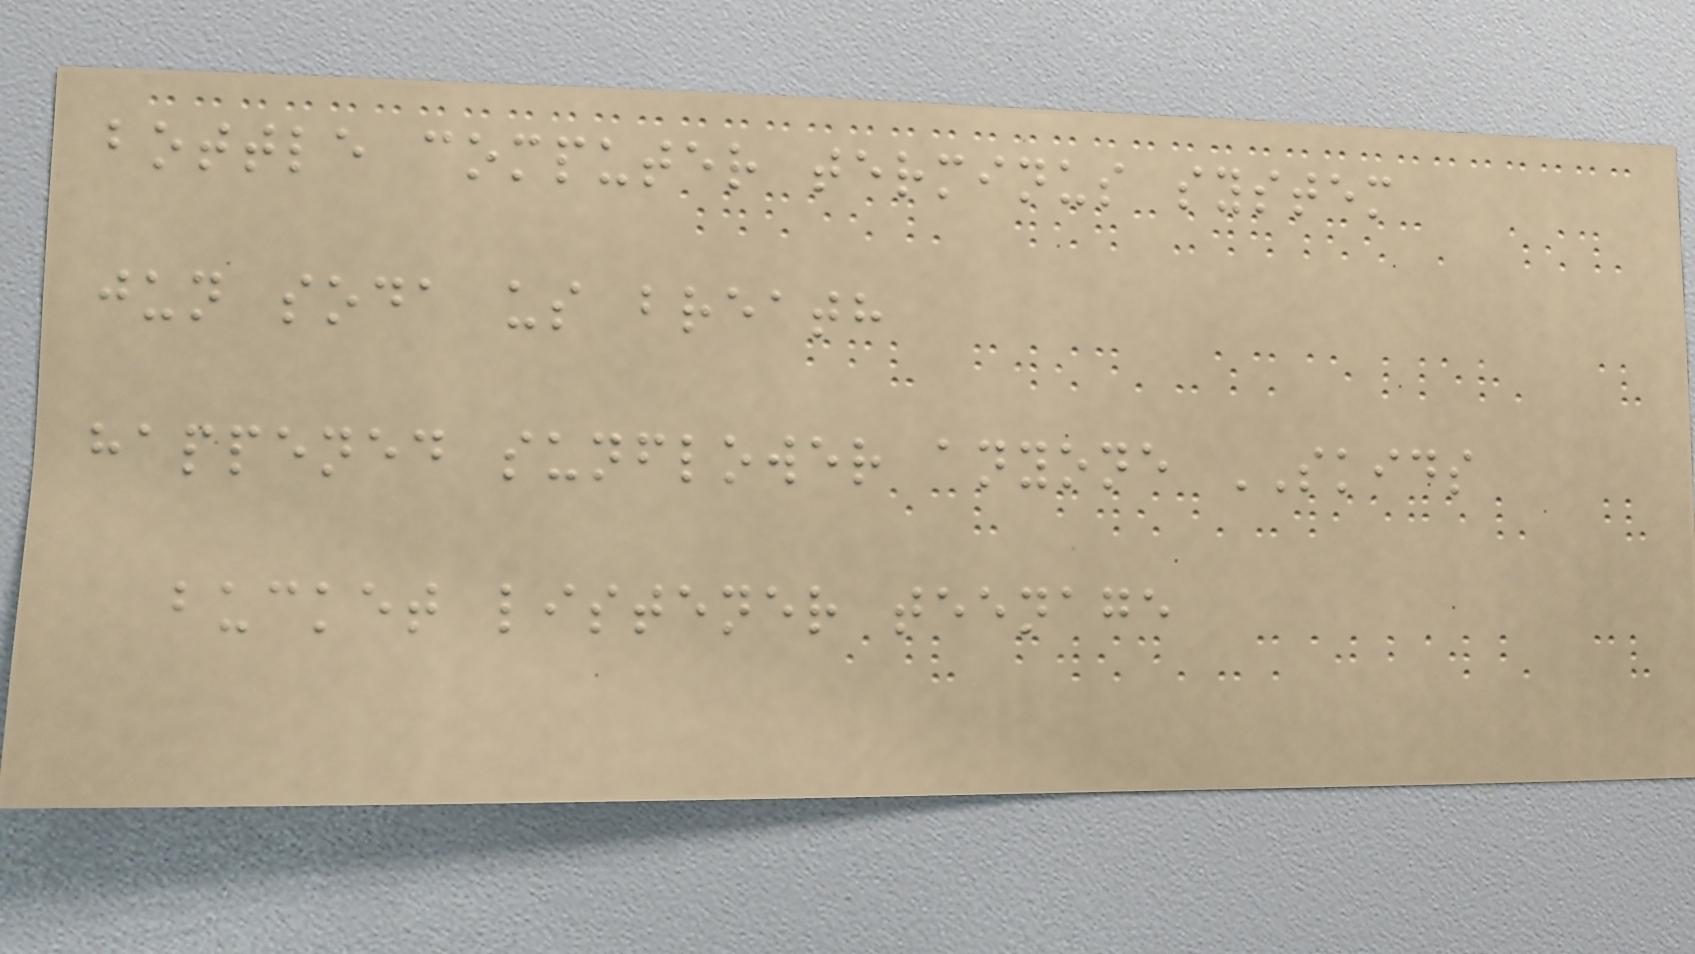bottle computer terminus system
jun soda us breath
happened sunflower anyone SKIDS
bucket listener teenage
